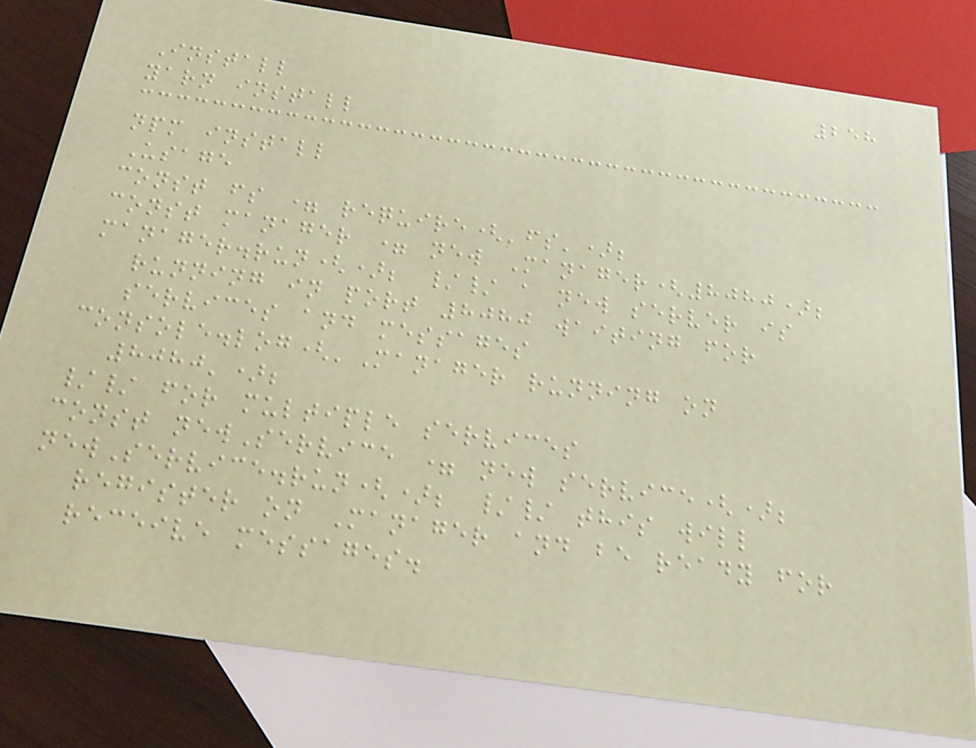258
Install
yarn install
npm install
Usage
const fs = require('fs');
const manager = new Manager(8080);
manager.run(); // a new server is
running in port 8080 waiting for
services and messages
console.log('Manager running on
8080');
// for multiple services
const newService = new service();
newService.run(); // this will
register on Manager and be ready for
receive messages.
